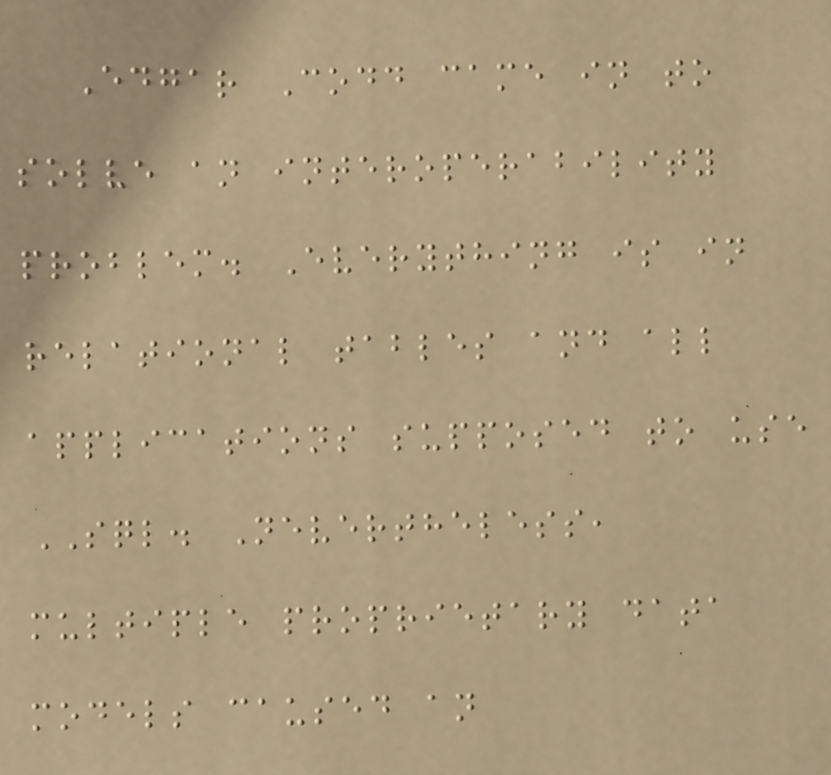Edgar Codd came in to
solve an interoperability
problem. Everything is in
relational tables and all
applications supposed to use
SQL. Nevertheless,
multiple proprietary data
models caused an
